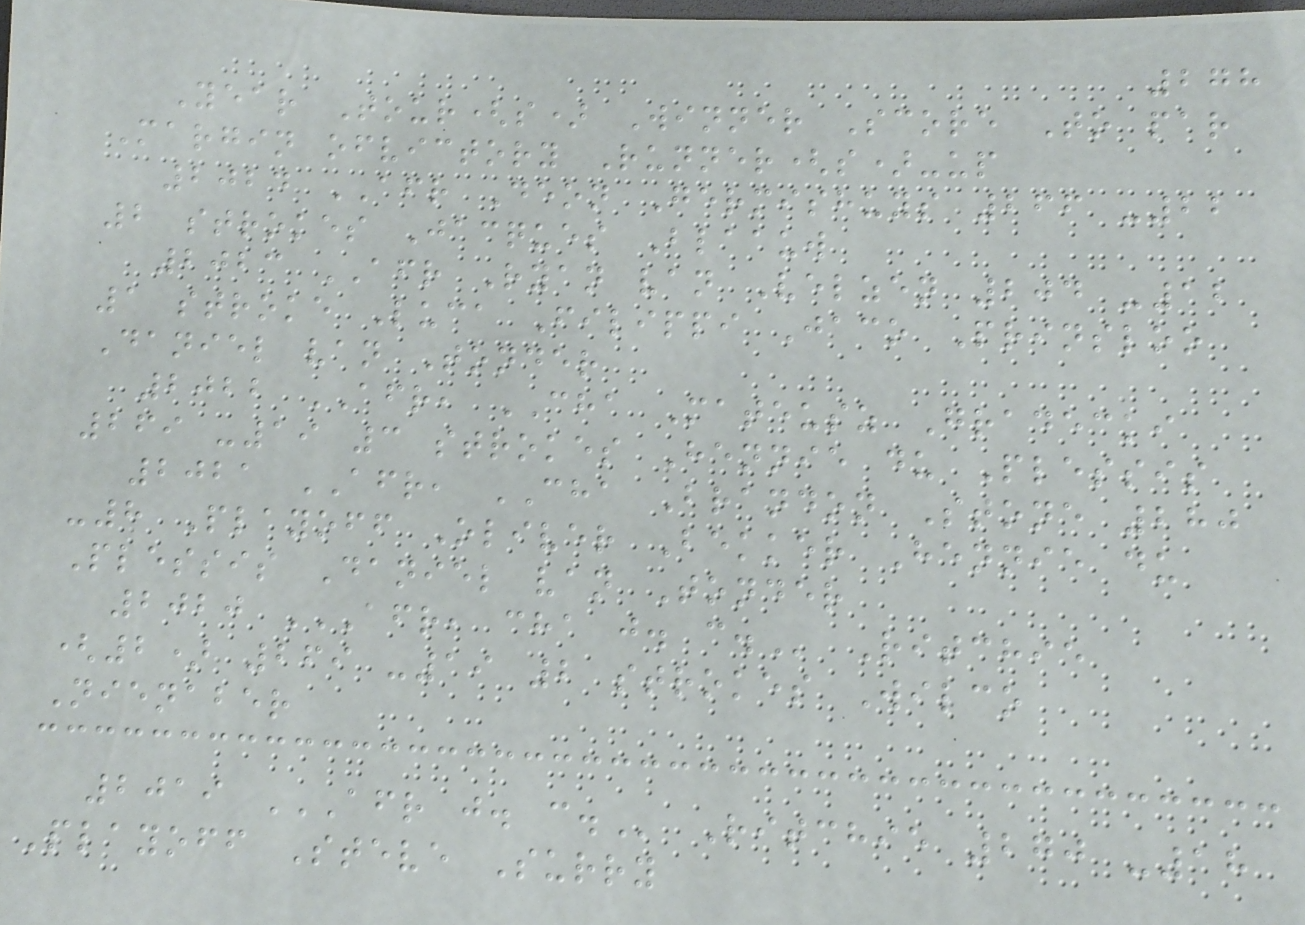278
Year Tour(s) Winner Score To par
Margin ofvictory Runner(s)-up
2024 AFR Deon Germishuys 266 -22
2 strokes Jacques Blaauw
2023 AFR Ryan van Velzen 204 -12
1 stroke Luca Filippi Jaco Prinsloo
Daniel van Tonder
2022 AFR, CHA Mateusz Gradecki
269 -19 3 strokes Hennie du Plessis
2021 AFR, CHA Brandon Stone 280
-8 Playoff Oliver Bekker Hennie du
Plessis Daniel van Tonder
2020 AFR, CHA J. C. Ritchie
(2) 269 -19 2 strokes Wilco
Nienaber
2019 AFR J. C. Ritchie 270 -18
Playoff Steve Surry
